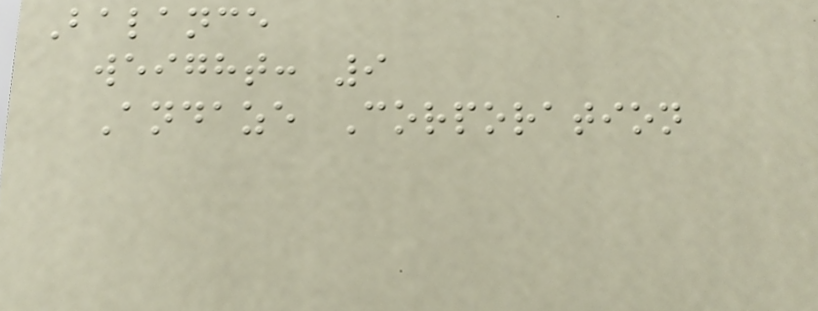Balance
weight: 9
Andaze Corporation
